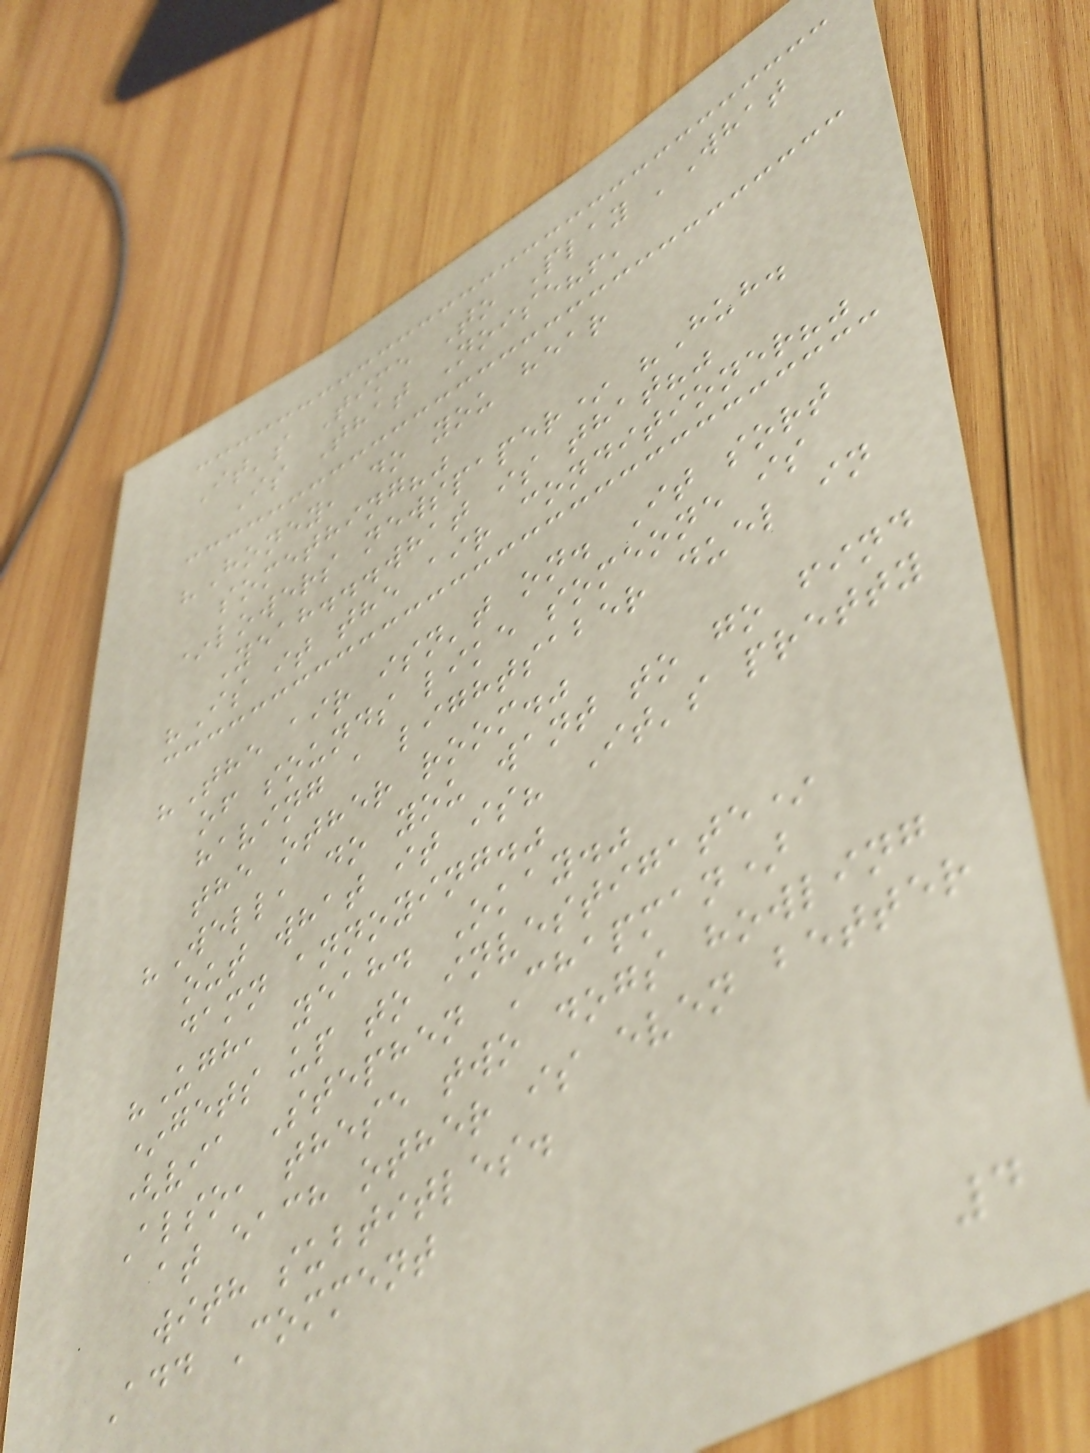It's Time To Play 'What
Is That Noise?!'
"Honey, do you hear
something?"
*lowers newspaper* "Huh.
Yeah...what is that?"
"Is it the air conditioner?"
"The air isn't on. It sort
of sounds like someone is
having a lightsaber duel in
the other room."
"Well, do you want to go find
out what it is? It's pretty
damn annoying."
"Ugh, yeah. Okay."
*gets up to investigate*
(via Stephen Chapman)
Also, these two dogs howling
at each other is even better
with subtitles.
Add Comment
4
